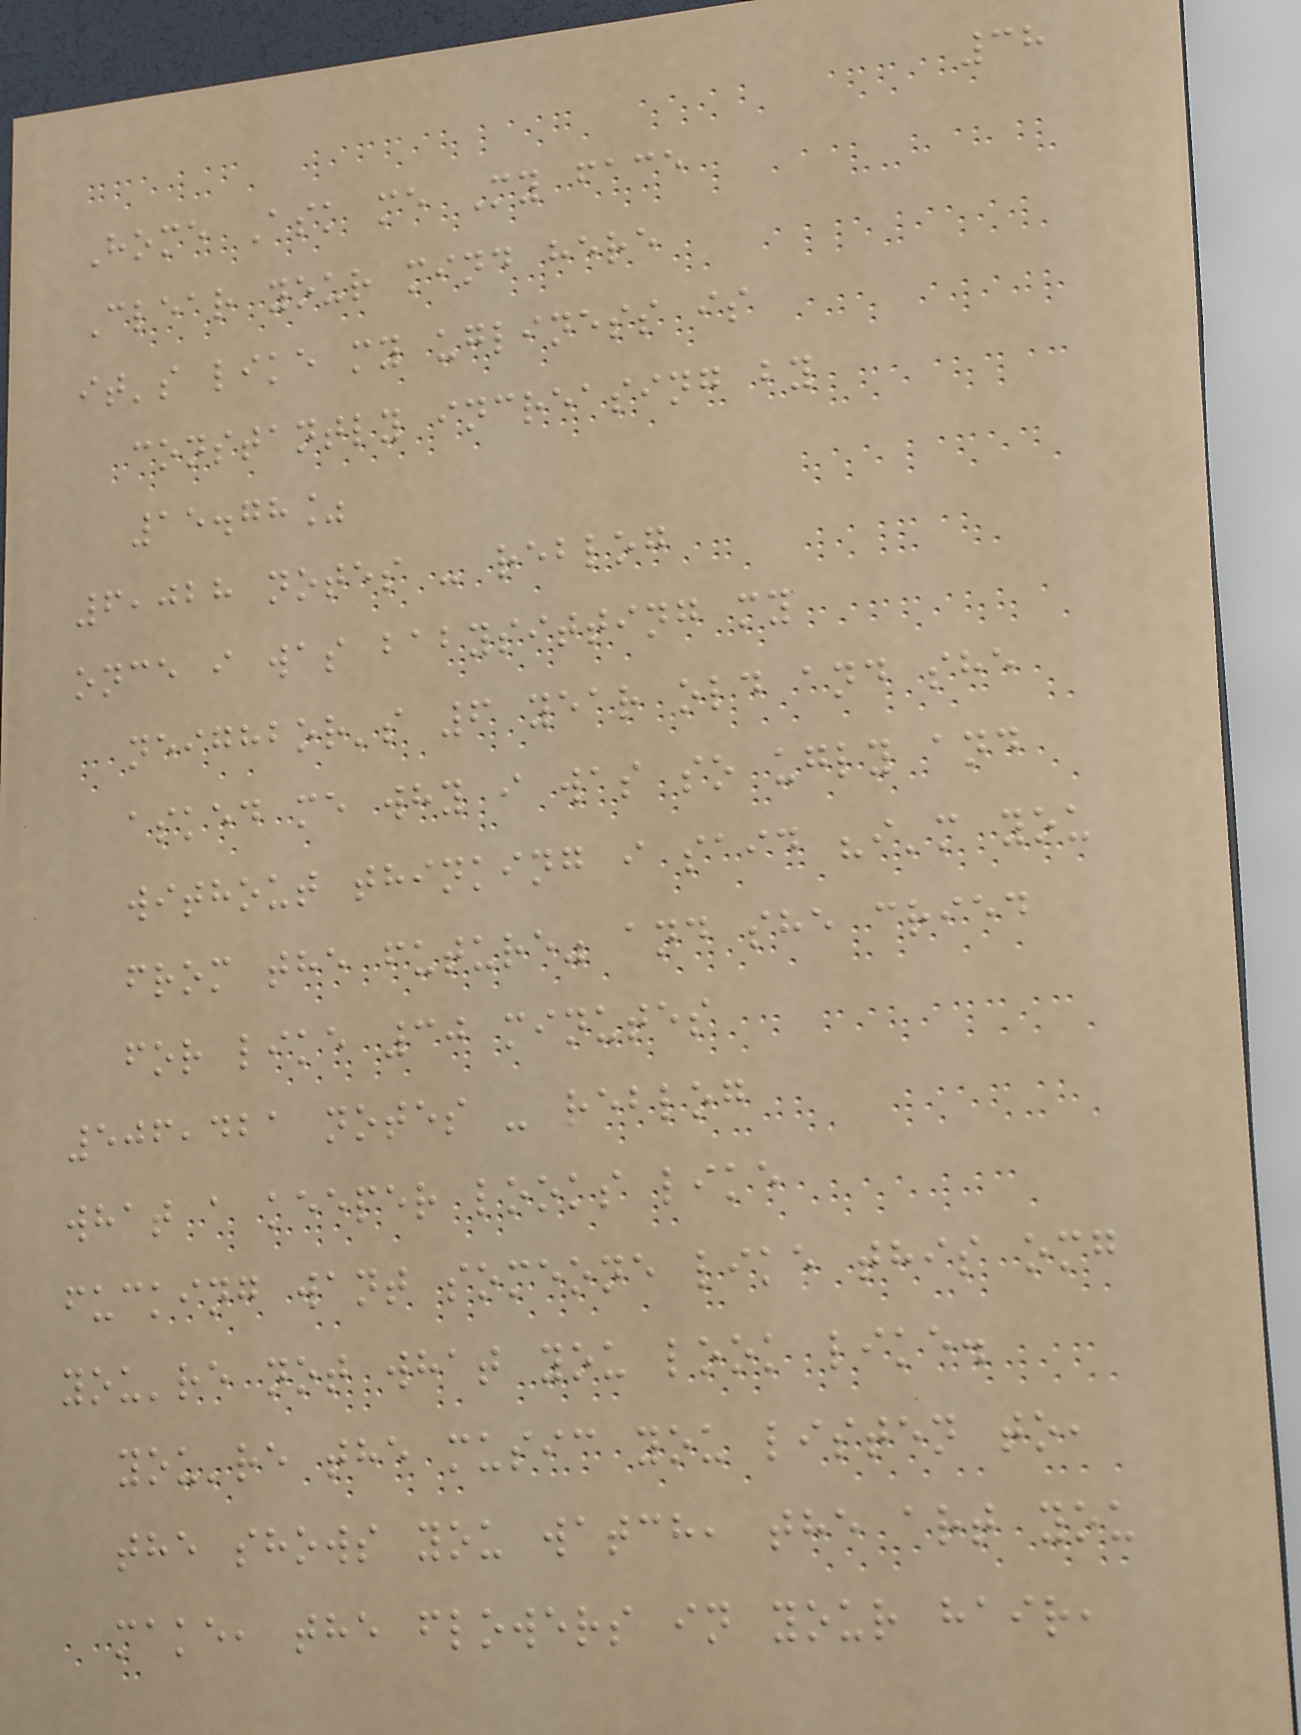38
Home Ask me My face
Clear your mind here
it's like my ugliness is
constantly increasing by
15.78%
6,028 notes - reblog
once i was babysitting my
neighbor's 6 year old and she
asked me why i was so ugly and
without thinking i said "i'm you
from the future" and she cried
for like 30 minutes
506,421 notes - reblog
what a keeper looks like
fucking want someone like this omg
you're not what you look like.
you're the music you listen to,
the shows you watch, the art you
make, the flowers in your hair,
